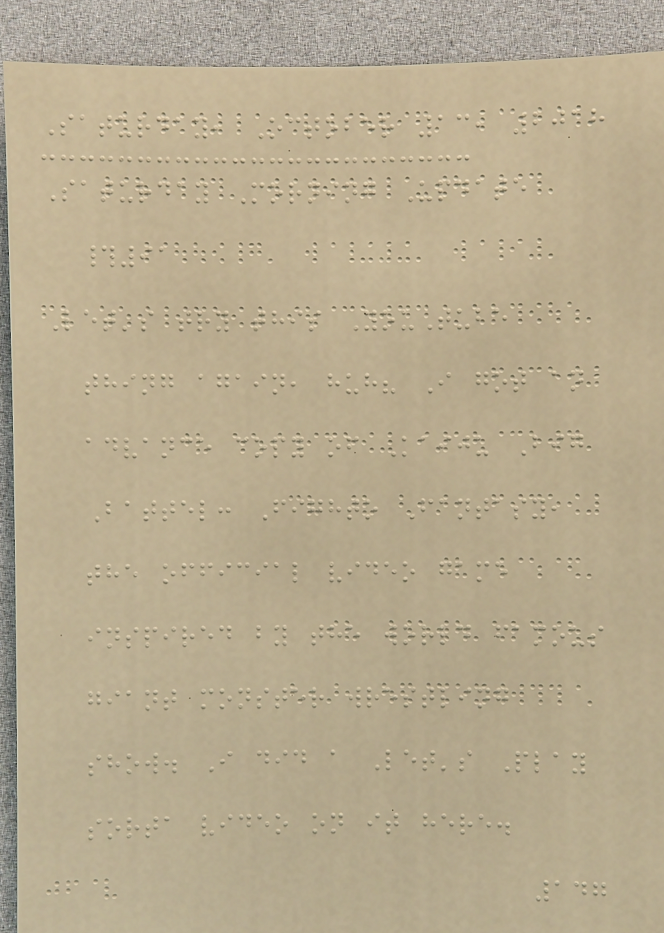Saturday, October 13, 2018
Saturday Morning Update
#91
Let's try this YouTube
thing again, huh? I got an
advance copy of Kaiju Big
Battel: Fighto Fantasy,
the official video game
inspired by the world famous
giant monster wrestling
show. I did a Let's Play
sorta video on it here.
147
